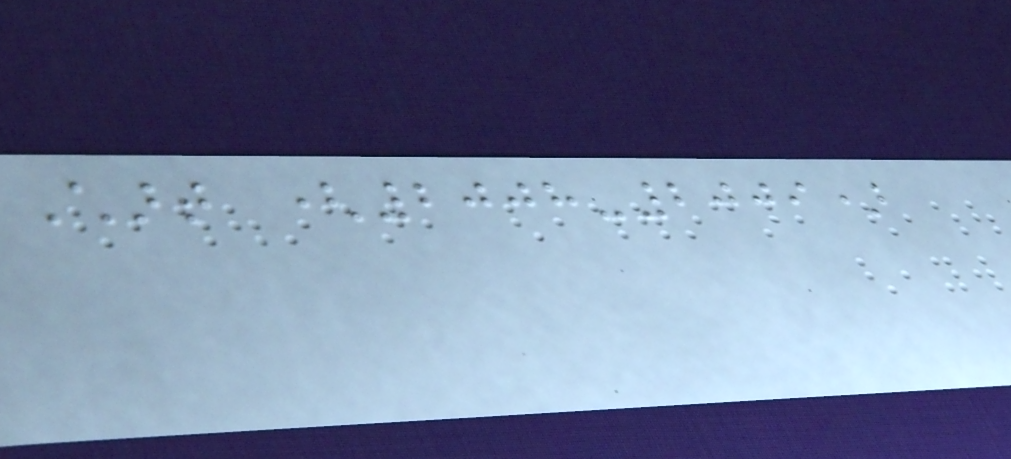Chart (2008-2009)
